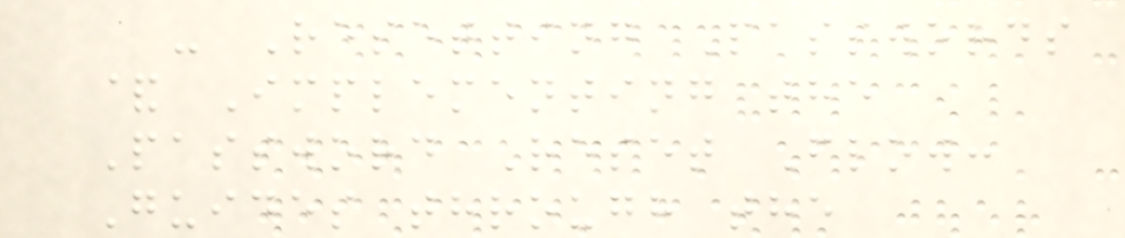- Resetting Passwords
& Implementing the
Password Reset Flow:
Guides through the
